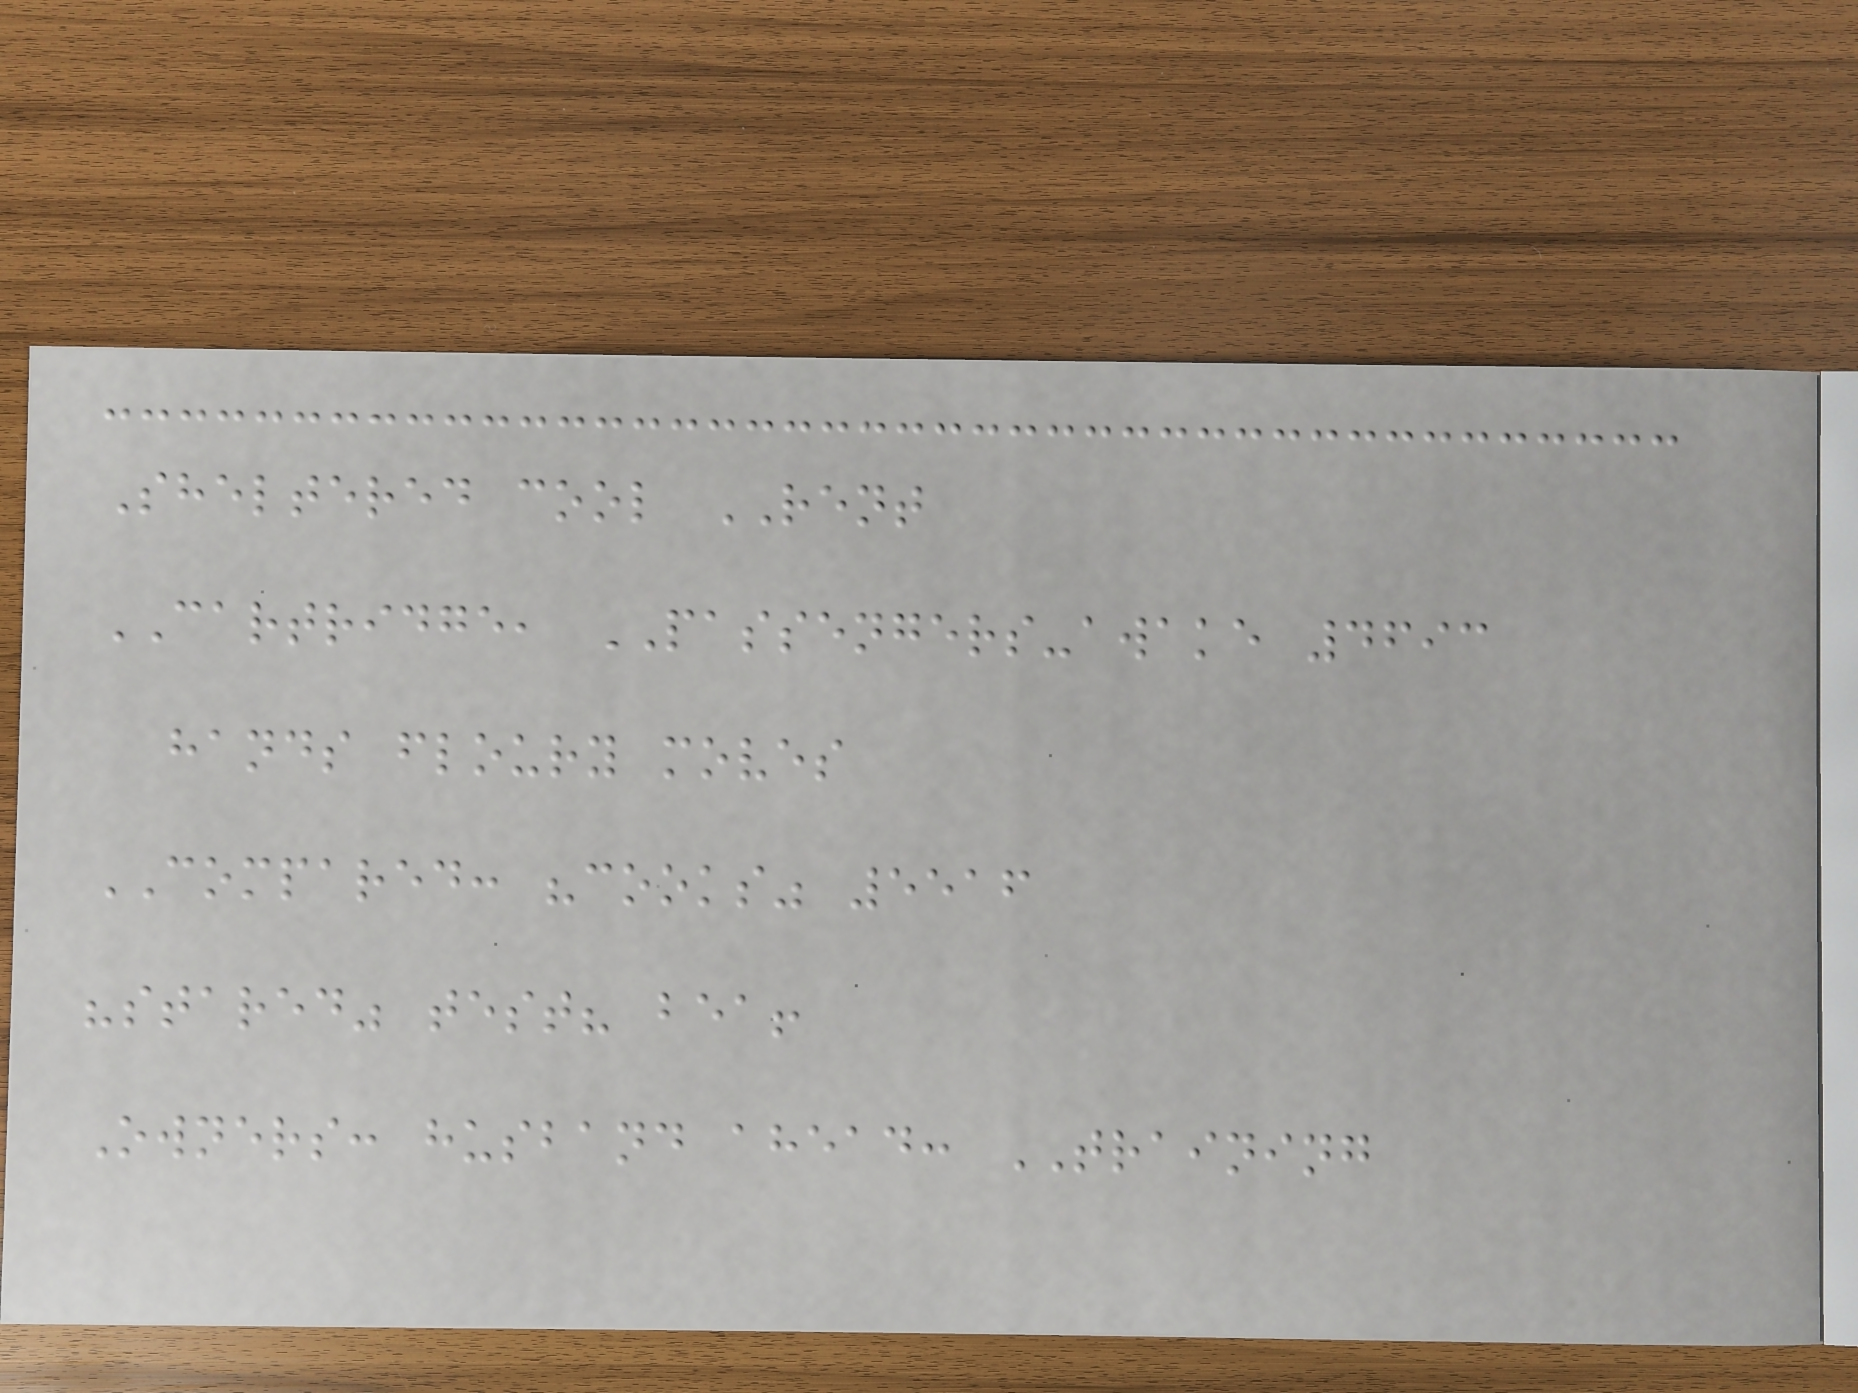Sheltered cool RENT
CARTRIDGE, PASSENGERS-awake 4693
hands floury moves
COMPARED: "cooks" 5516
"stared" test? bea!
Owners: husband ahead: TRAINING
